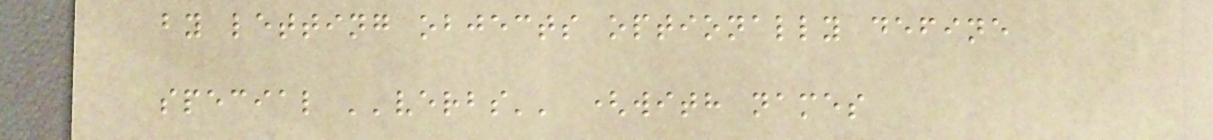by letting objects optionally define
special ''verbs'' (with names
